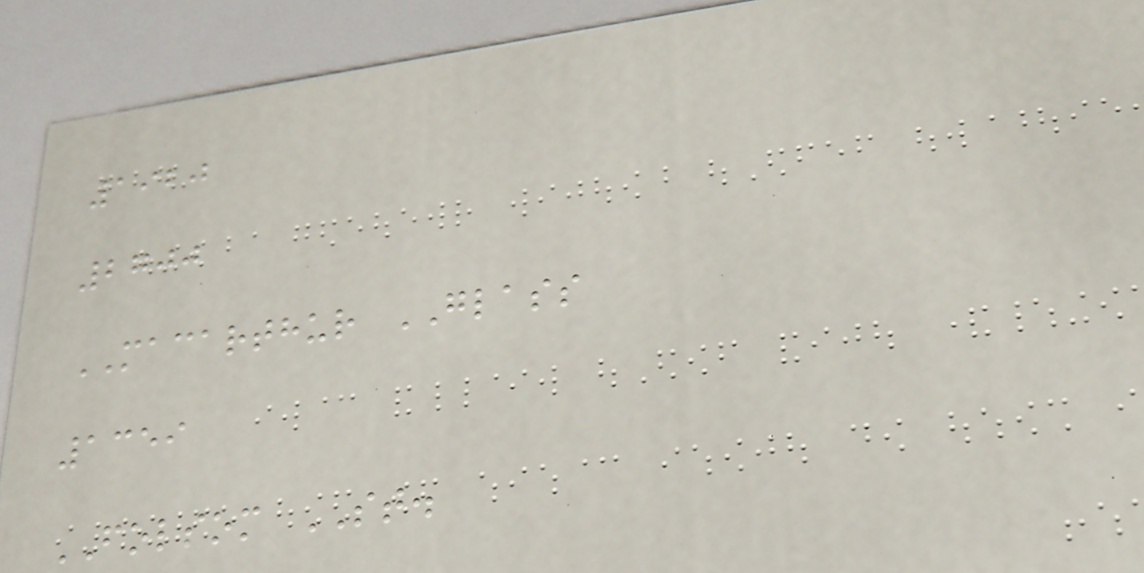1920
2700
MACARTHUR GLASS
1359
FOLSOM ST.
